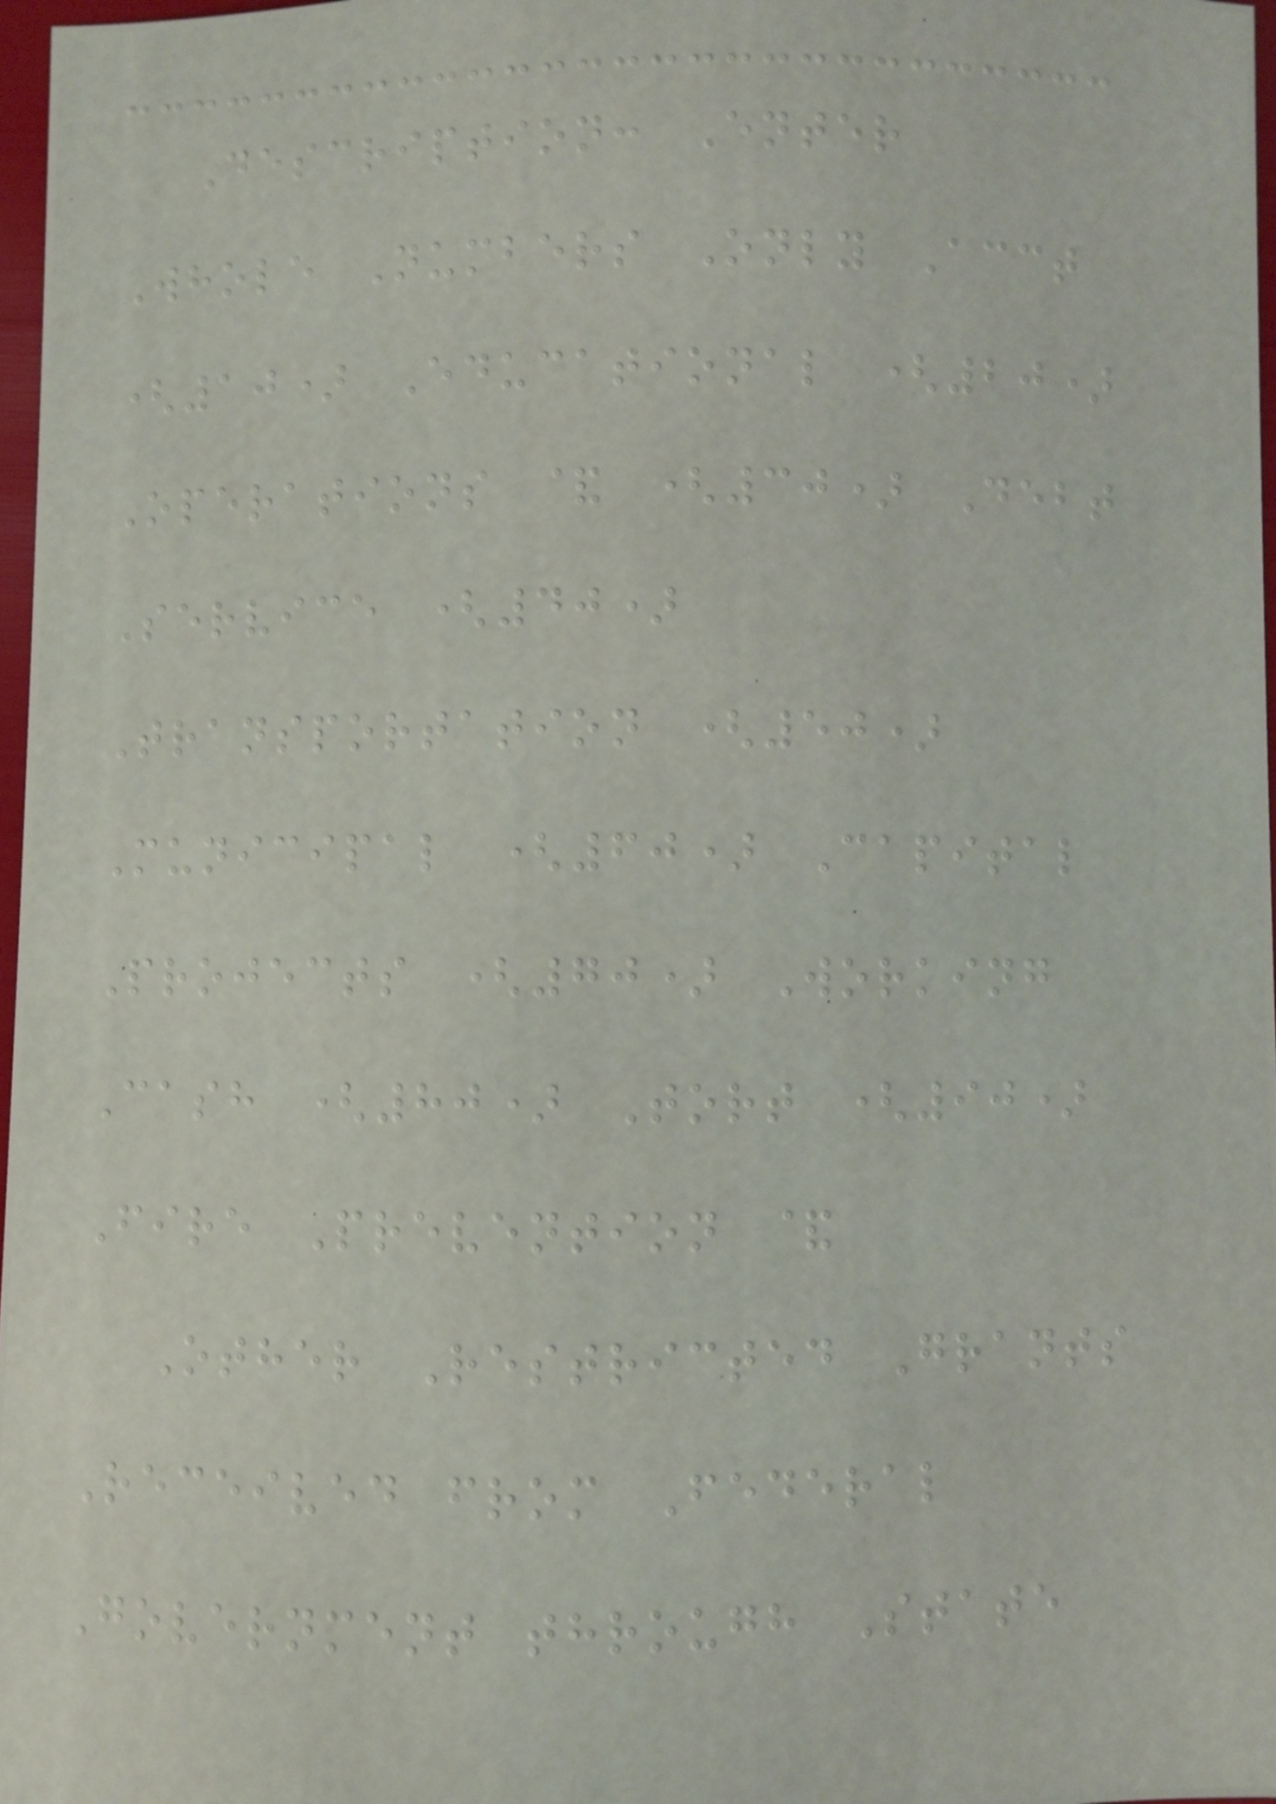Description: Enter
Whole Numbers Only Acct
(10) Educational (20)
Operations & (30) Debt
Service (40)
Transportation (50)
Municipal (60) Capital
Projects (70) Working
Cash (80) Tort (90)
Fire Prevention &
Other Restricted Grants
Received from Federal
Government through State
